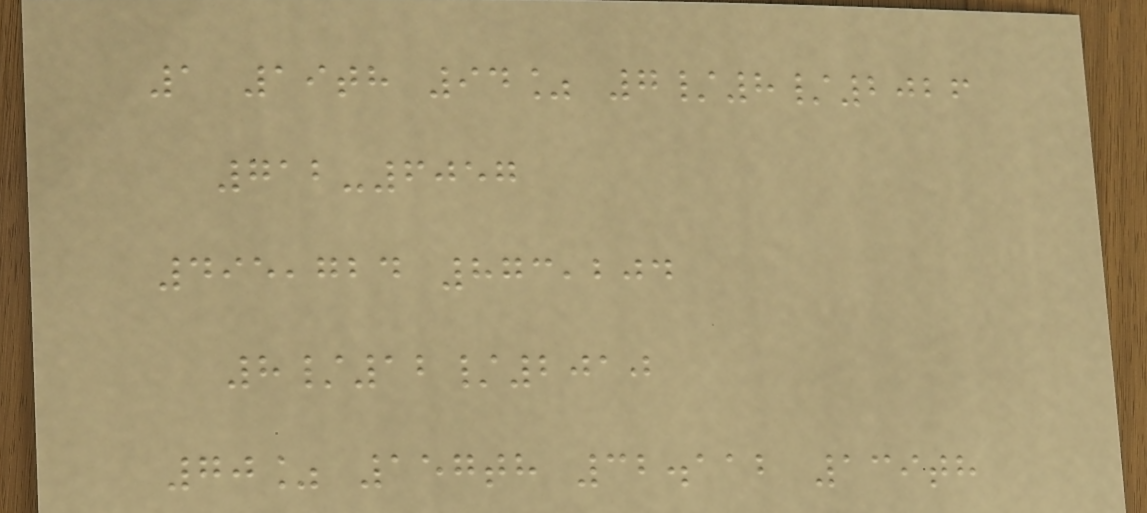1 19th 94% 7/8/2026
712-6057
495,724 873,204
8/12/2010
70% 157th 32.112 139th
